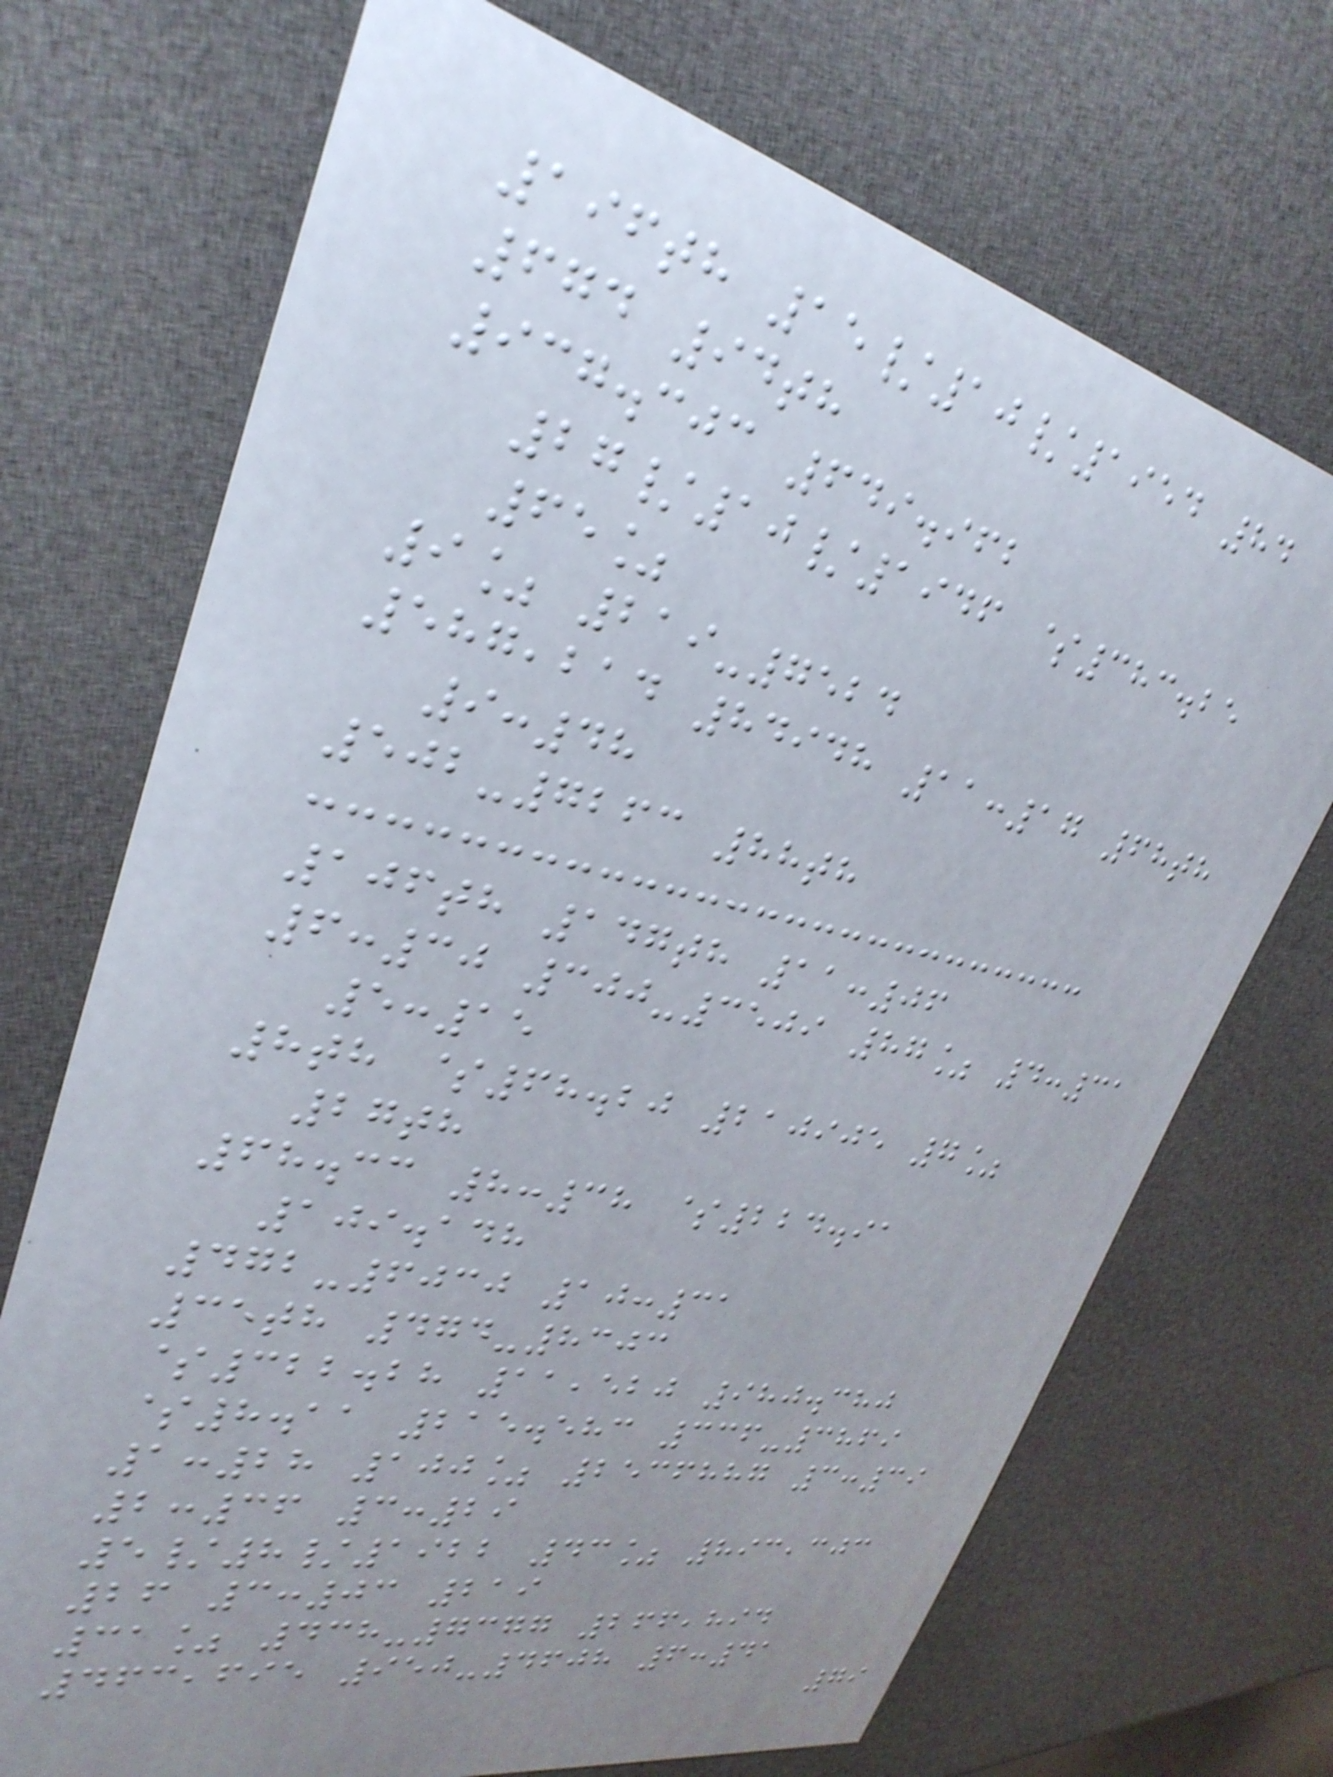196th 15/10/1954 84
674 94th
937.303 649.962
27/10/1946 $383.25
65%
9% 219-7524
587,214 84948 11:17 68th
9:48
502-7263 88th
106th 147th 11:06
6:30 300-3509 87% 4:31
5:15
8th $68.20 210905 7%
27th
68.33 8:38 $224.91
109.148
472-6030 10:31
35th 474-8303
$322.28 11,520 980.380
$8.11 215.583 336-3869
1:28 100% 2536887 3:39
2:36 3:29
5/8/1922 43% 893,303
26 3:03 219
31% 438-7377 266,894
463,695 950-4608 6:41
79
